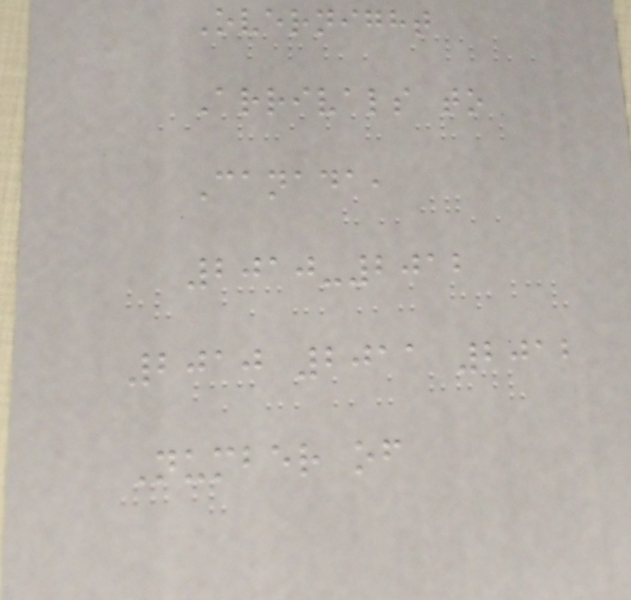Overnight
Arrivals to
Canada,
2010-2012
2010 2011 2012
Number of
